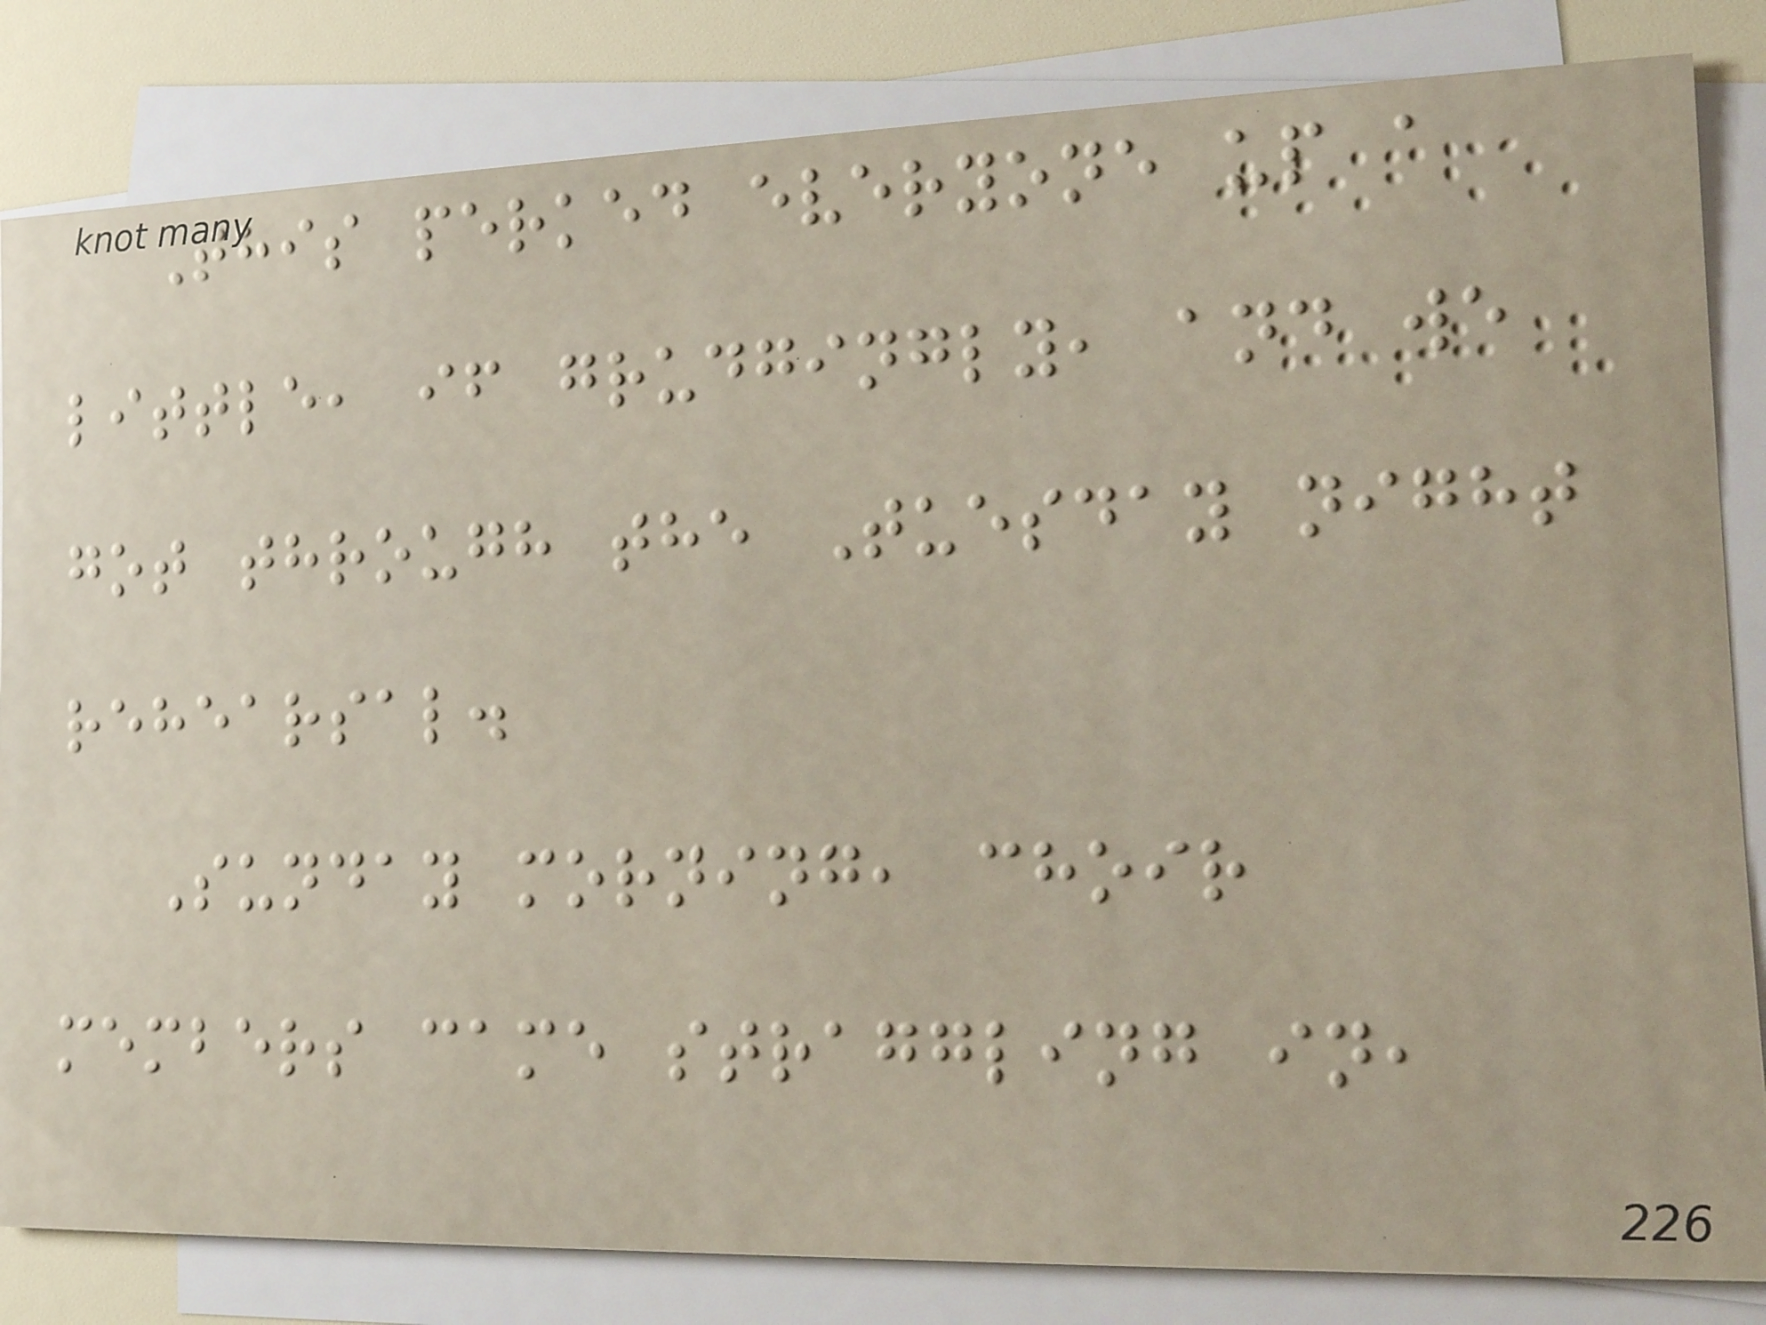This perked everyone up a
little, if grudgingly, and we
got through the Tuesday night
rehearsal.
Sunday morning, choir
members came straggling in,
